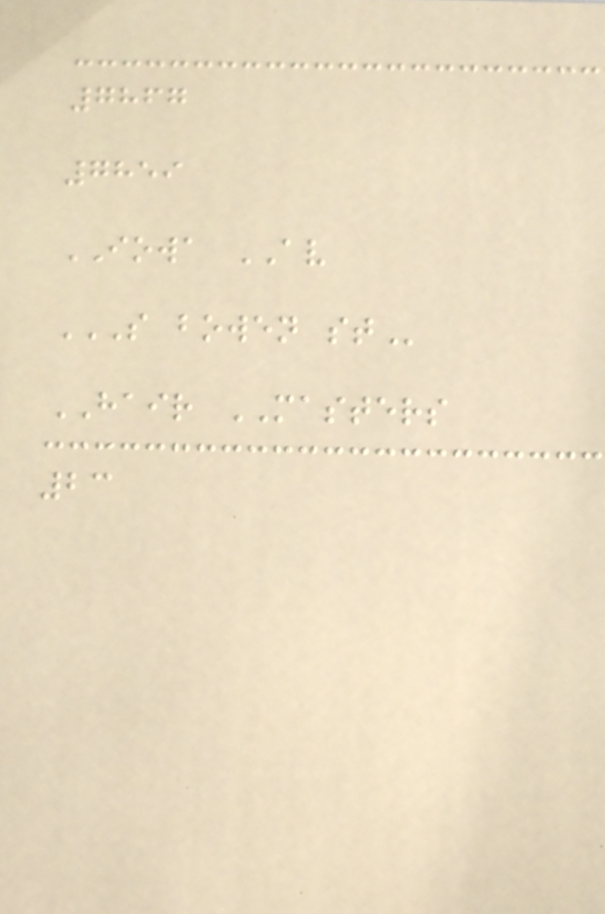7867
7859
IOWA AV
S BOWEN ST
HAIR MASTERS
23
